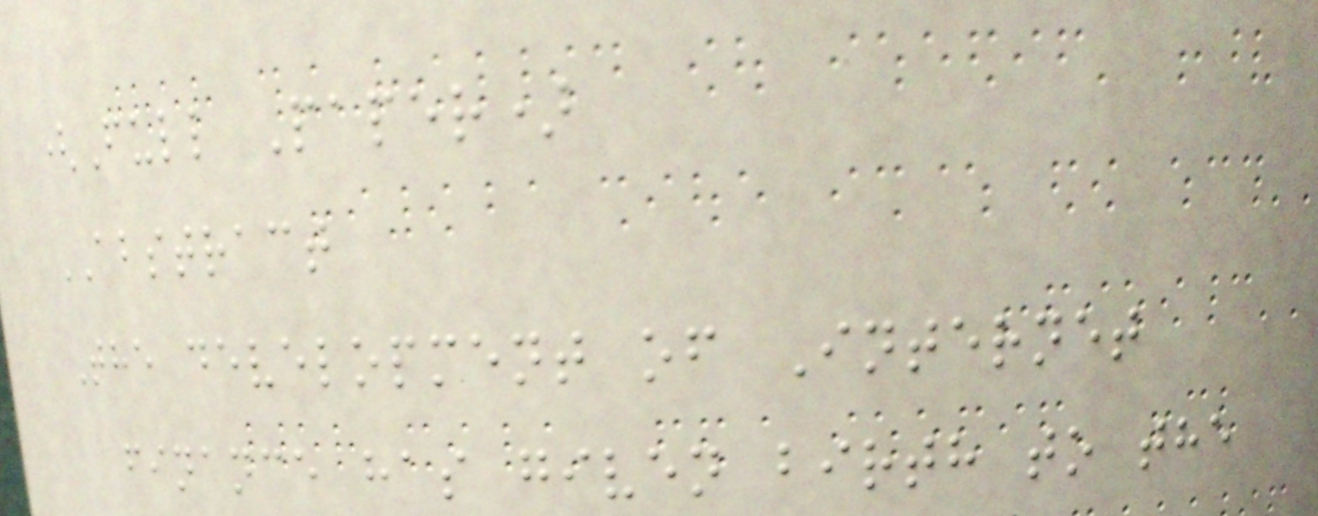(Full Paper)
ABSTRACT
The development of Internet
finance has given birth to the
